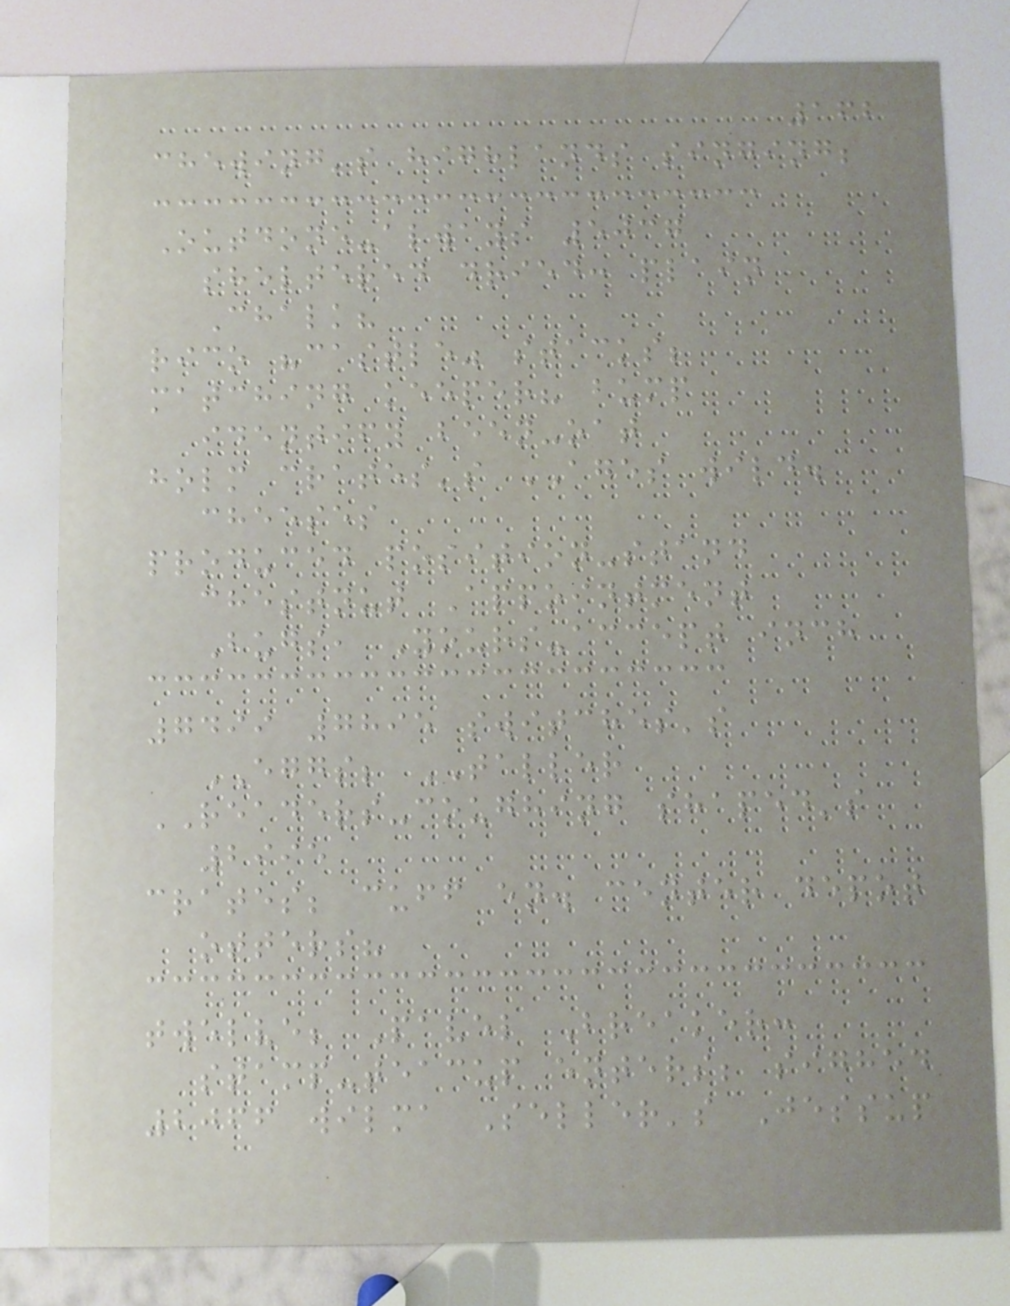162
chewing's highlands singing;
Outdone-always 5037
sheltered dried: plain
Chalk?
rico "castle" stacks;
matching keeper? bump
identify been-oat
holm crates's AGES wild.
cheeses
produced position-stand
chestnut Appointment
Bugs, Yours-accept inch
7499 7895 switches's
EGGS; TALLER
READERS-coughing shaped's
2995
crates; cuff en. center depot
otters?
twelve; Pavel Breaker:
stamp-teacup enters; sighed
2066 wilma Seller's Jessup
